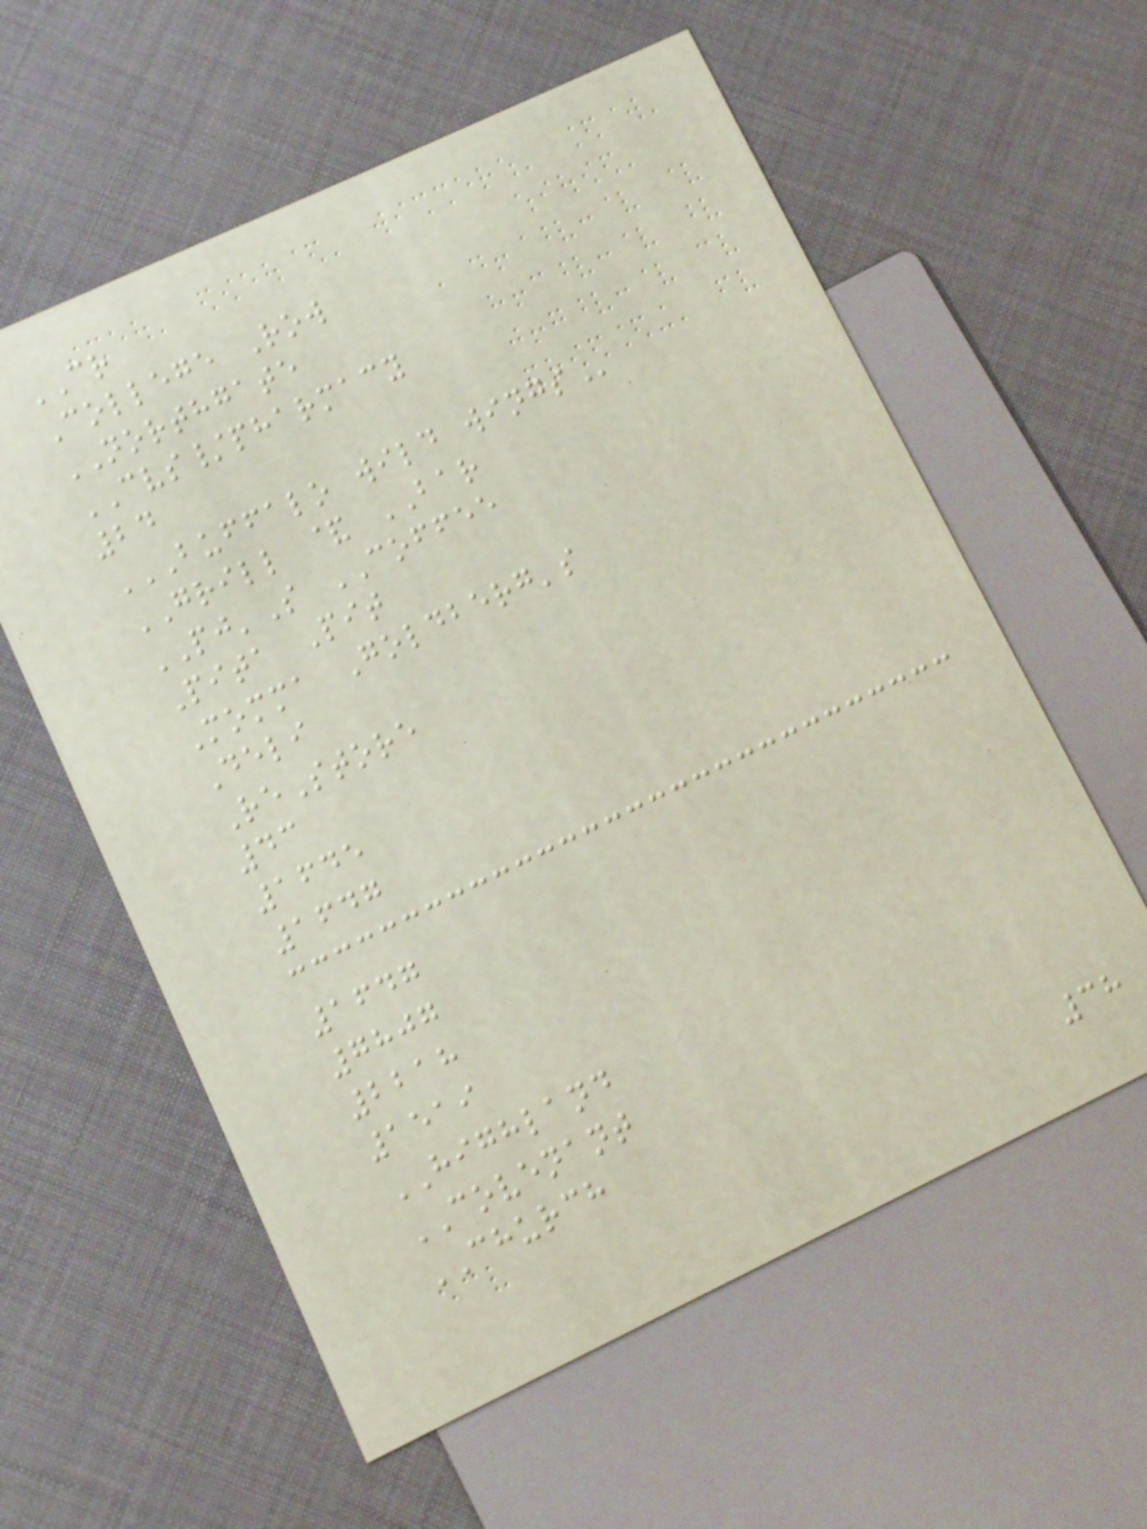CR
College Row
NORTHGATE
CVS/pharmacy
24
BUFFALO WILD WINGS
GRILL & BAR
PJ'S COFFEE
Pita Pit
Momma Goldberg's
Deli
ReStore
43
1645
1647
1647
7807
2218
1519
HIGHLAND
COVENANT
CHURCH
38
